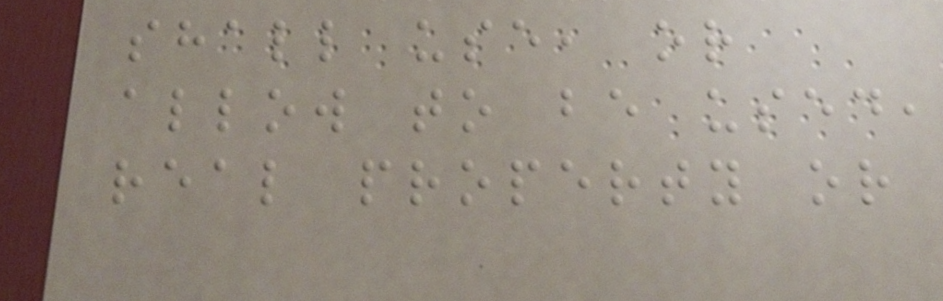shall use, or
allow to be used,
real property or
